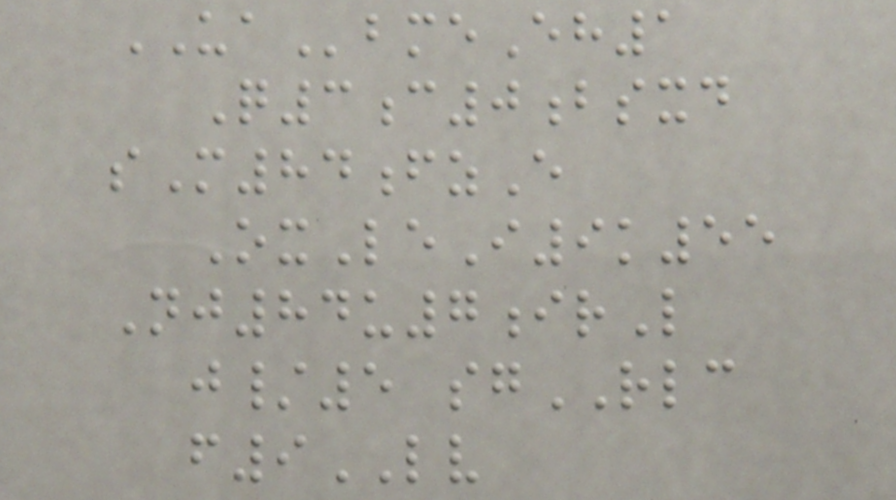UAbmeEh1
Q3c0bsxd
sM84fzE
OxLeI9k55
Nj84u7irL
j/5 sgRLC
f9LV
